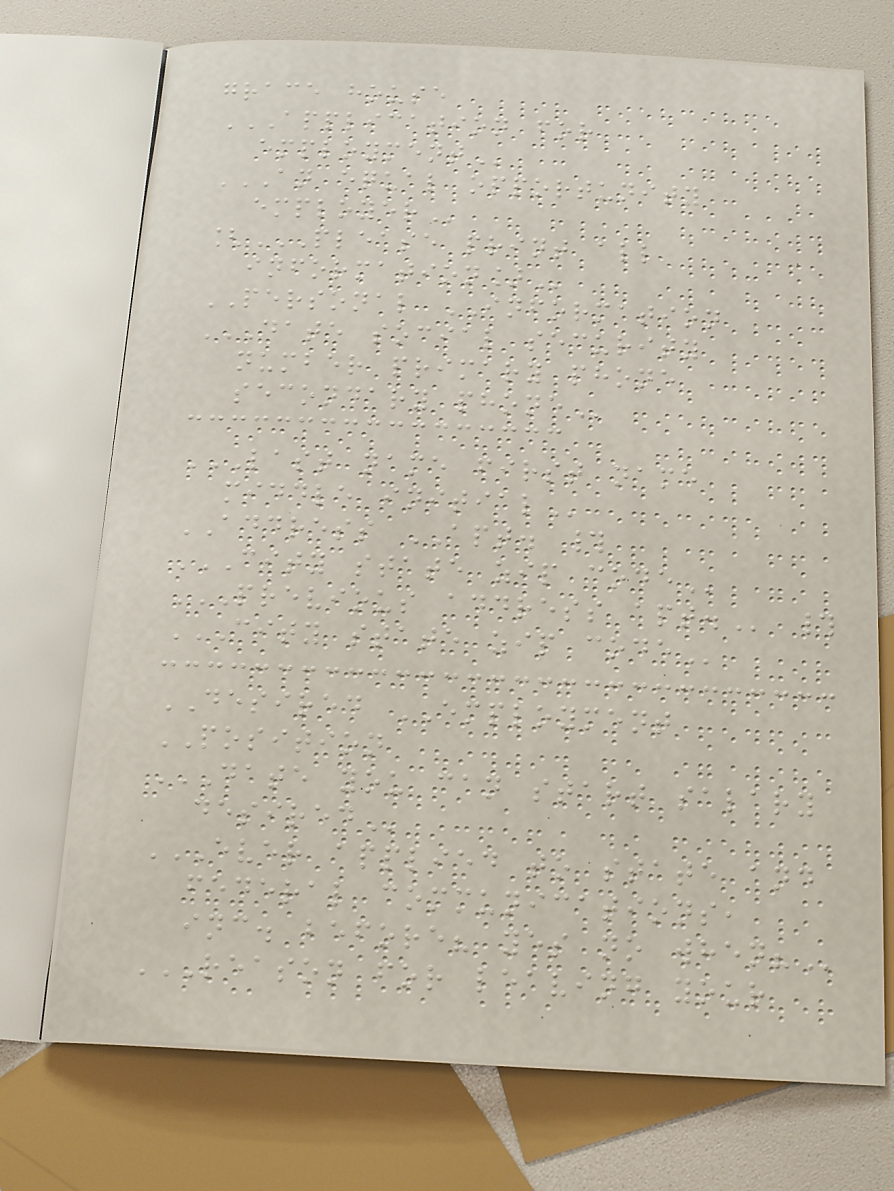grace house
APPLICATION FOR
EMPLOYMENT
AN EQUAL OPPORTUNITY
EMPLOYER
[PLEASE PRINT ALL
INFORMATION]
PERSONAL INFORMATION
DATE SOCIAL SECURITY
NUMBER PRIMARY PHONE
SECONDARY PHONE
LAST NAME FIRST NAME
MIDDLE INITIAL
ADDRESS APT. #
CITY STATE ZIP CODE
PREVIOUS ADDRESS APT. #
CITY STATE ZIP CODE
DESIRED EMPLOYMENT
POSITION
DATE YOU CAN START SALARY
DESIRED
EVER APPLIED TO STATE AND
FEDERAL COMMUNICATIONS,
INC. BEFORE? YES NO WHEN?
REASON FOR LEAVING YOUR
